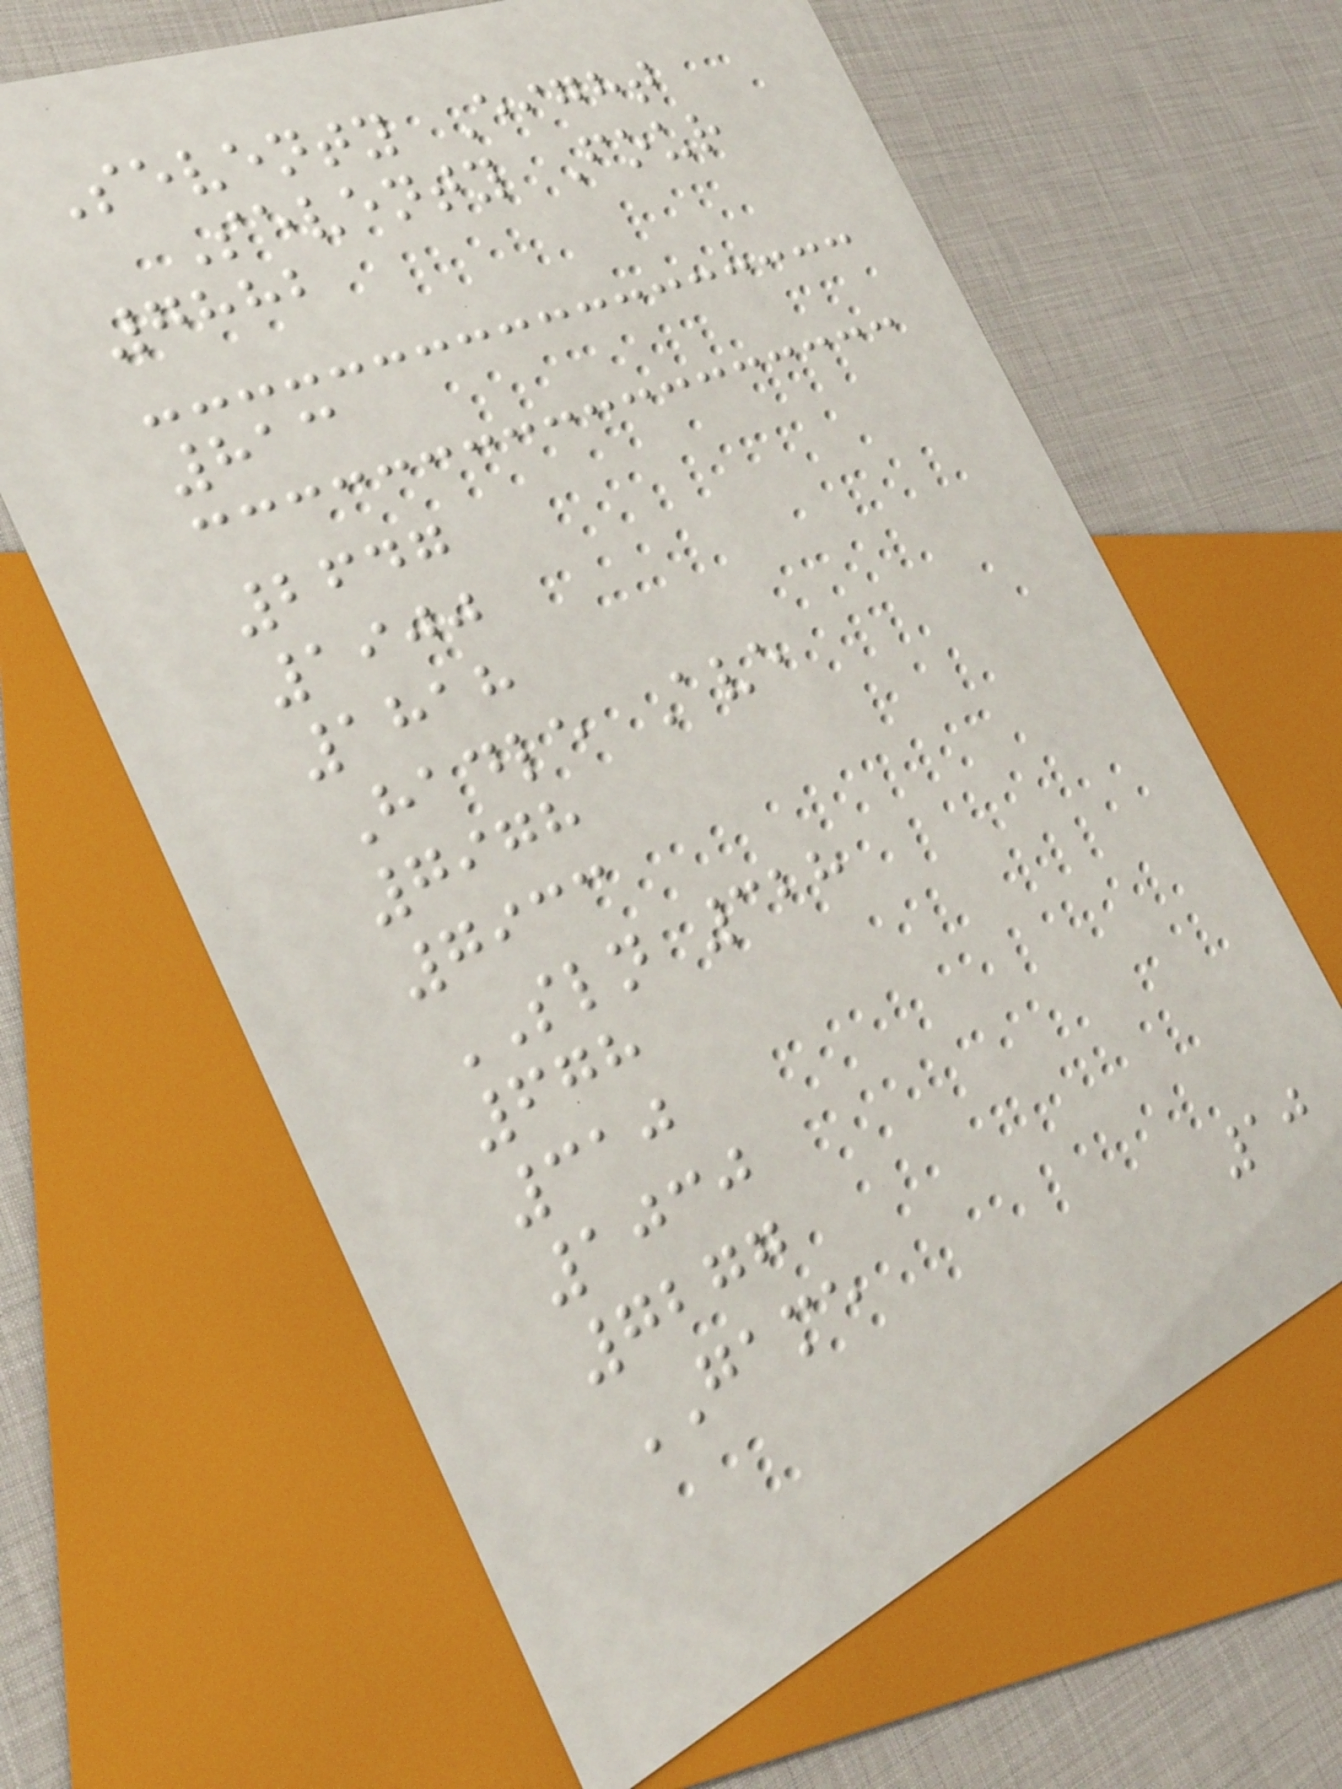Seventy Eight
Seventy Four
7882
813
2647
1900
1818
Hadle Ave
7978
7933
SLN 328
678
310
1030
7277
GAME
10
